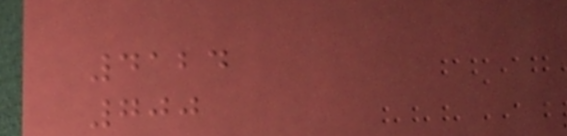4124
700
